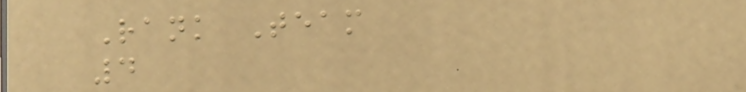Rank Team
4
